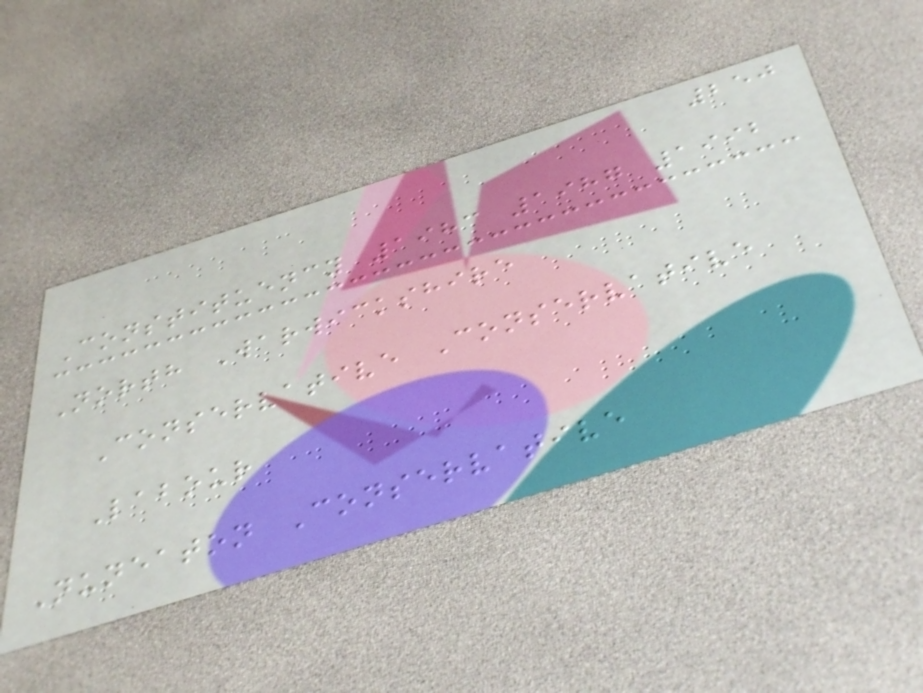250
Constituency 1983 1987 1992
North Warwickshire
Conservative Conservative
Labour
Nuneaton Conservative
